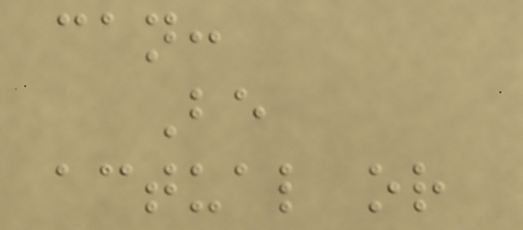can:
Be
actual or
